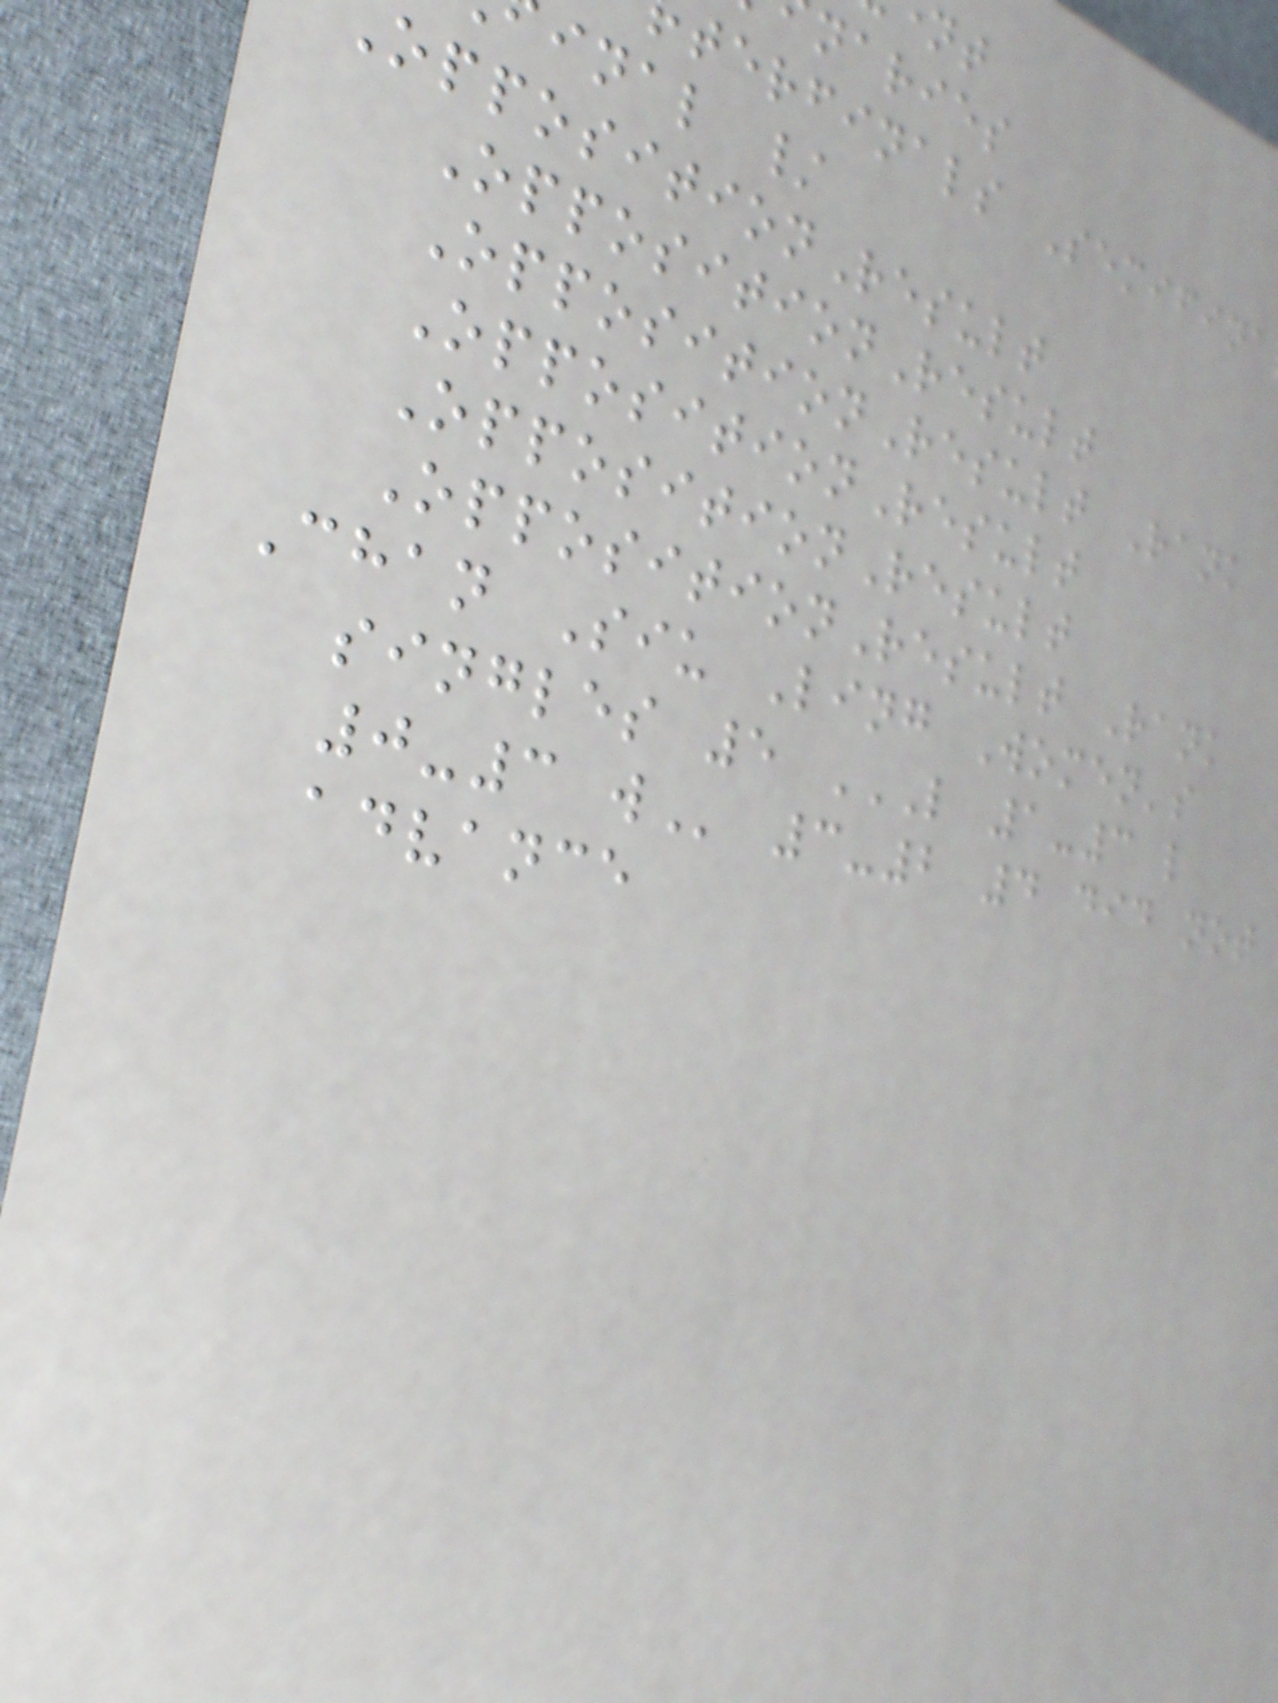naries
terfinals Semifina
inal /
ppositionResult
OppositionResult
OppositionResult Rank
OppositionResult
OppositionResult
OppositionResult Rank
Chan Siu Ling Women's
singles 5 L 1-3 L
advance
